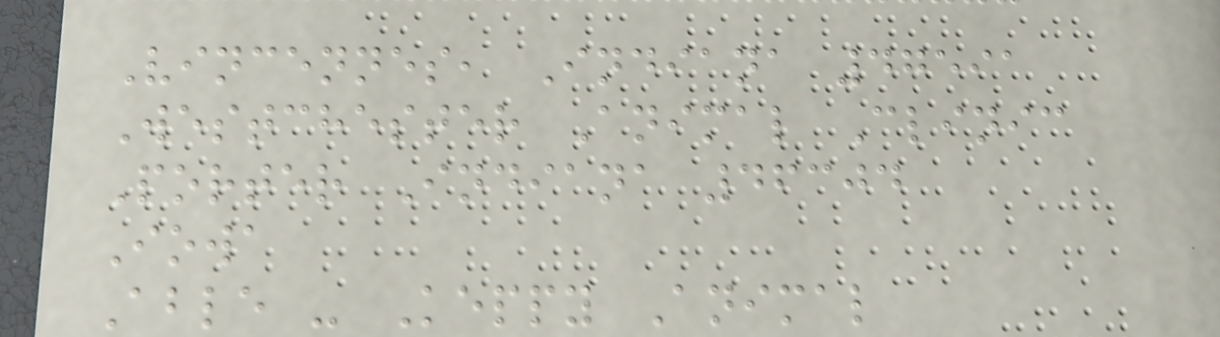Vincennes, Indiana 47591
Westchester Animal Clinic
Porter Indiana 46304
Iowa
Able - Keppy Animal
